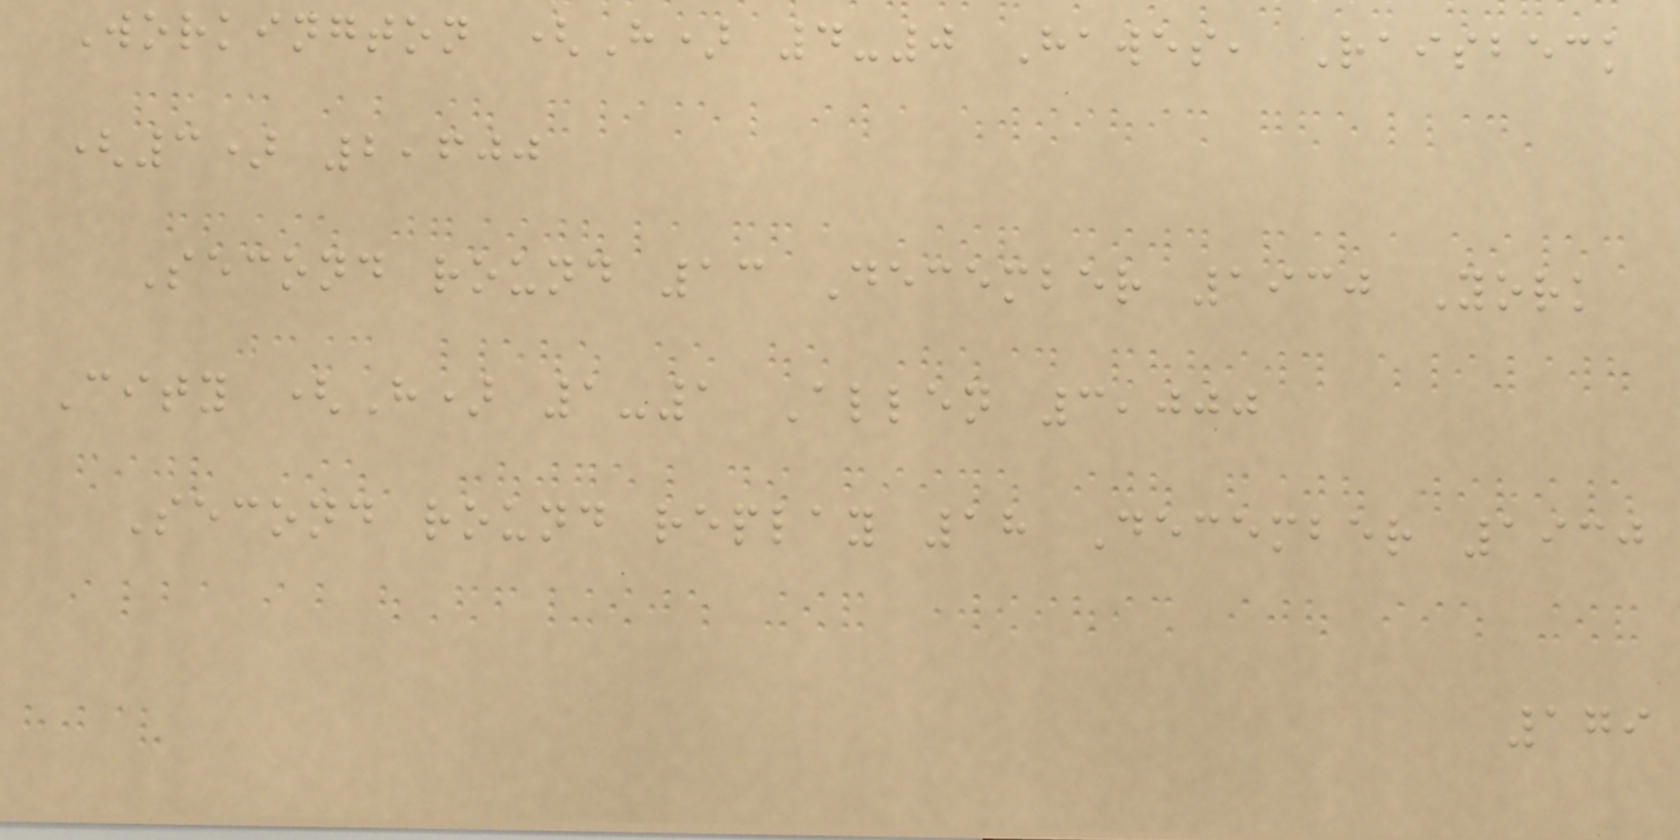Workington (H) 4-0 Hawes, Raisbeck
(3) 2,600
Second round 13 December 1930 York
City (H) 1-1 Allen 3,000
Second round replay 18 December 1930
179
